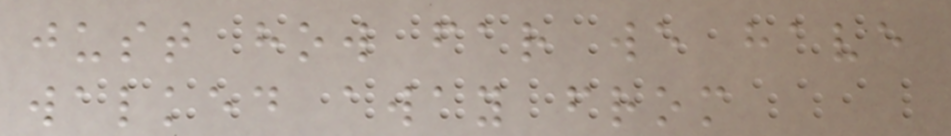just how far we have
walked away from
